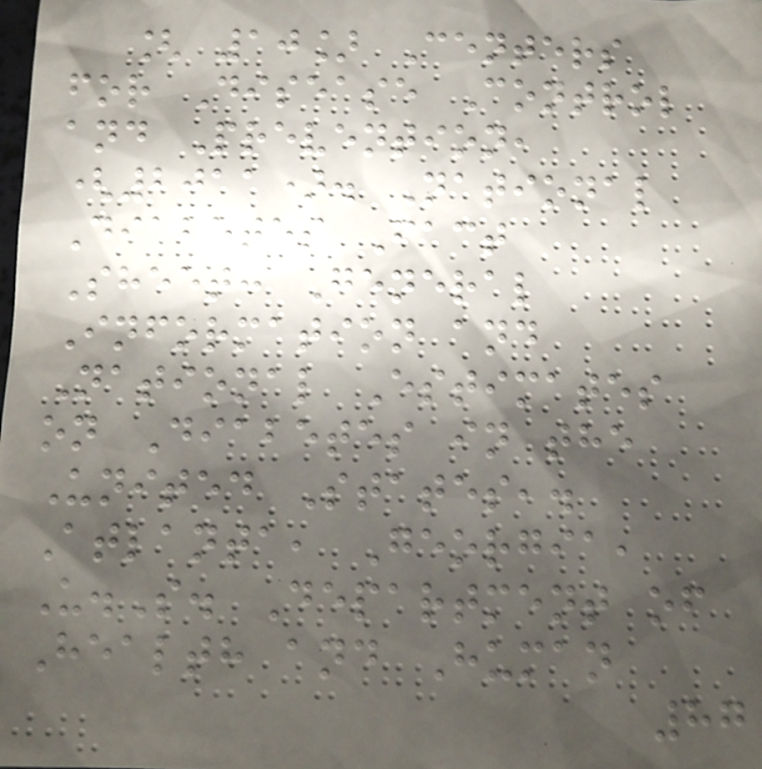[ 10] Centers
for Disease Control
and Prevention,
(2011). National
Diabetes Fact
Sheet: General
Information and
National Estimates
on Diabetes in the
United States,.
Atlanta, Georgia,
U.S. Department of
Health and Human
87
